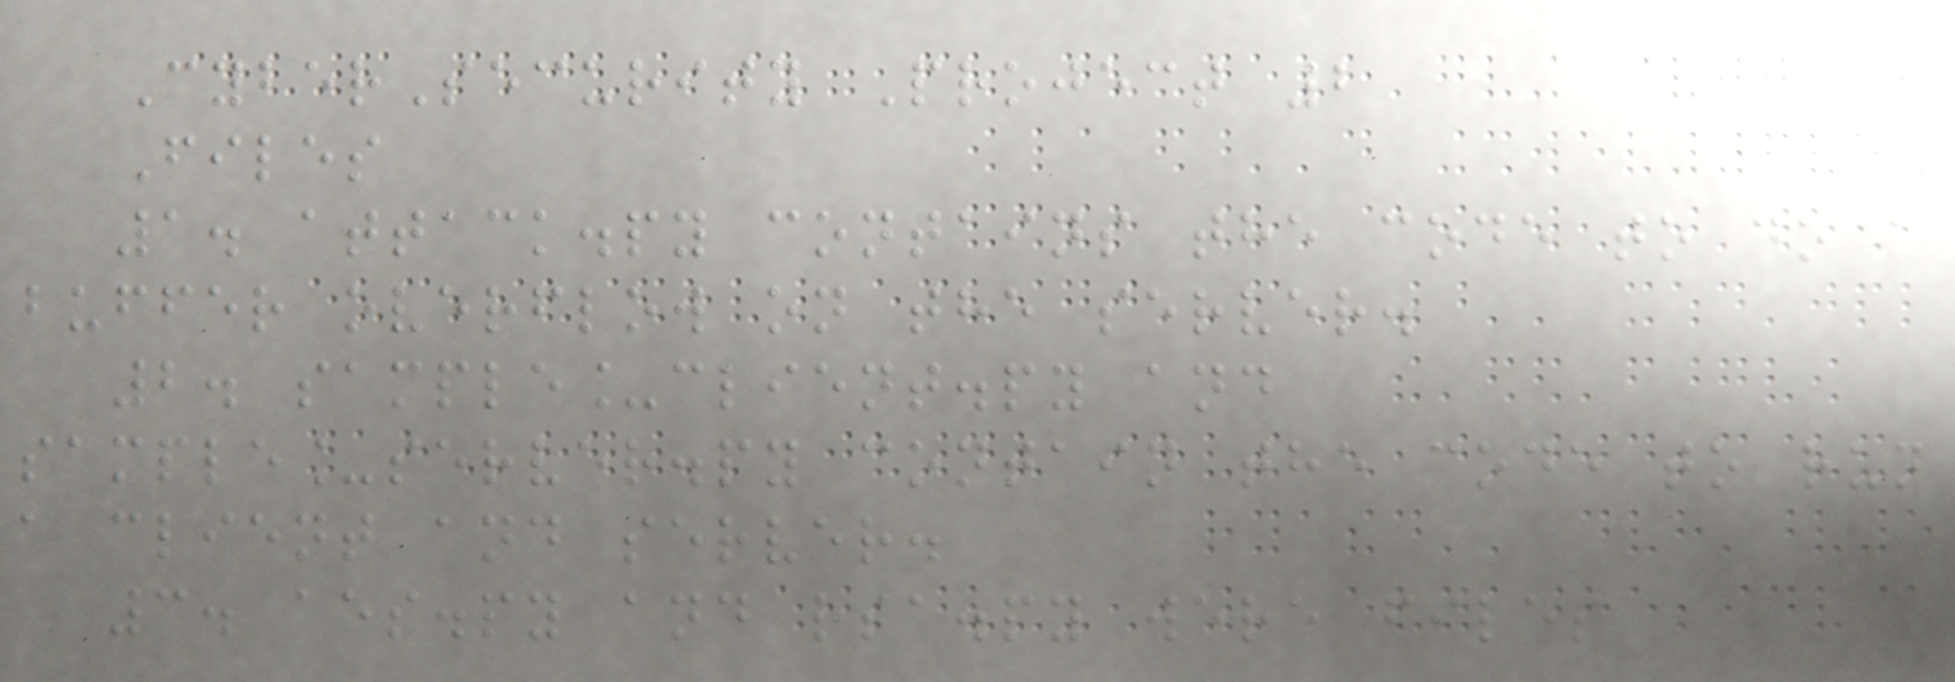CyberSecurity Project 2
Files
1. attack.py contains the code to do a
buffer overflow on the server.
2. sample_client.py and
sample_server.py contain the code to run
a client and server.
3. aes.py and rsa.py were files
